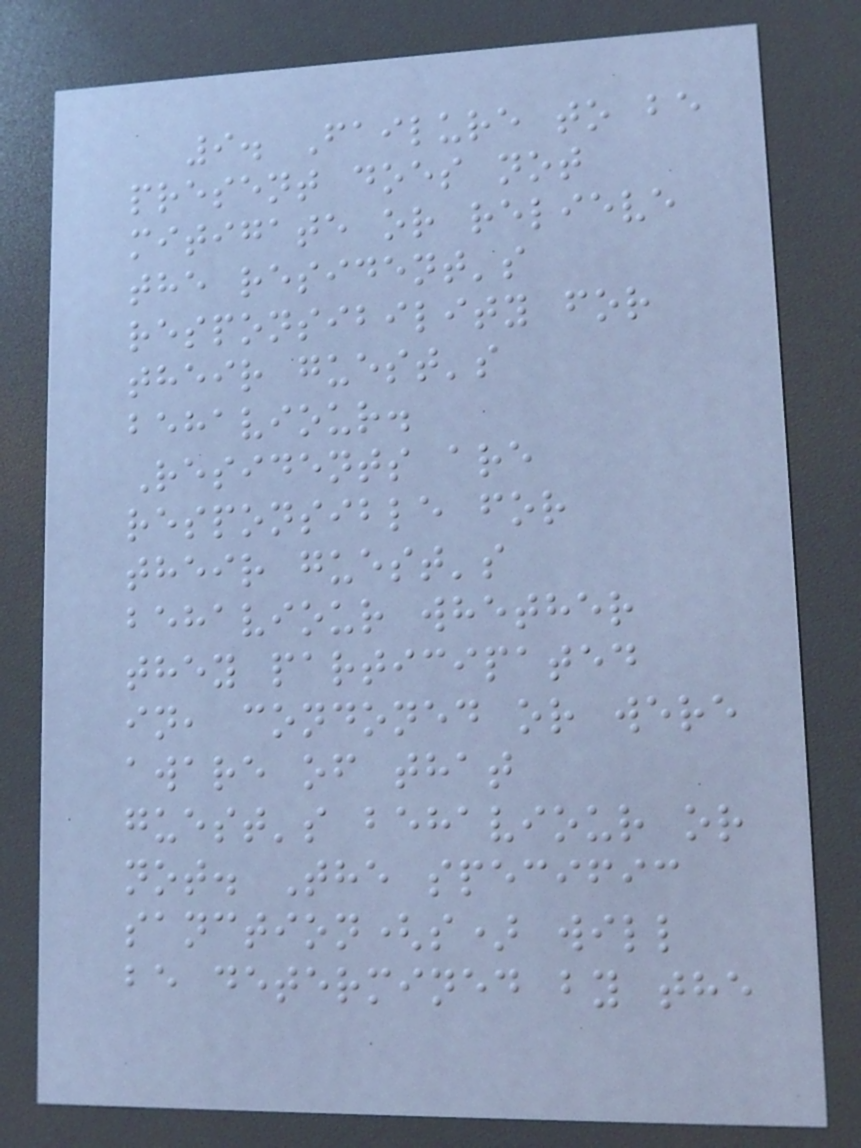9. Failure to be
present does not
mitigate or relieve
the resident's
responsibility for
their guest's
behaviour.
Residents are
responsible for
their guest's
behaviour whether
they participated
in, condoned or were
aware of that
guest's behaviour or
not. The specific
sanction(s) will
be determined by the
